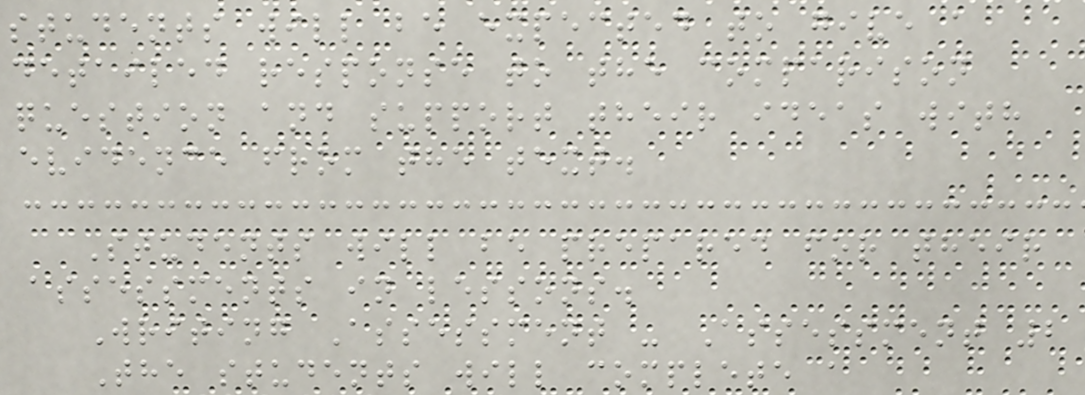students will be expected to give a
detailed response to the comparison
question and support their ideas with
evidence from the text.
Students will be prepared for their
assessments in lessons.
Writing Assessment - Assessment 2
The students will complete a
